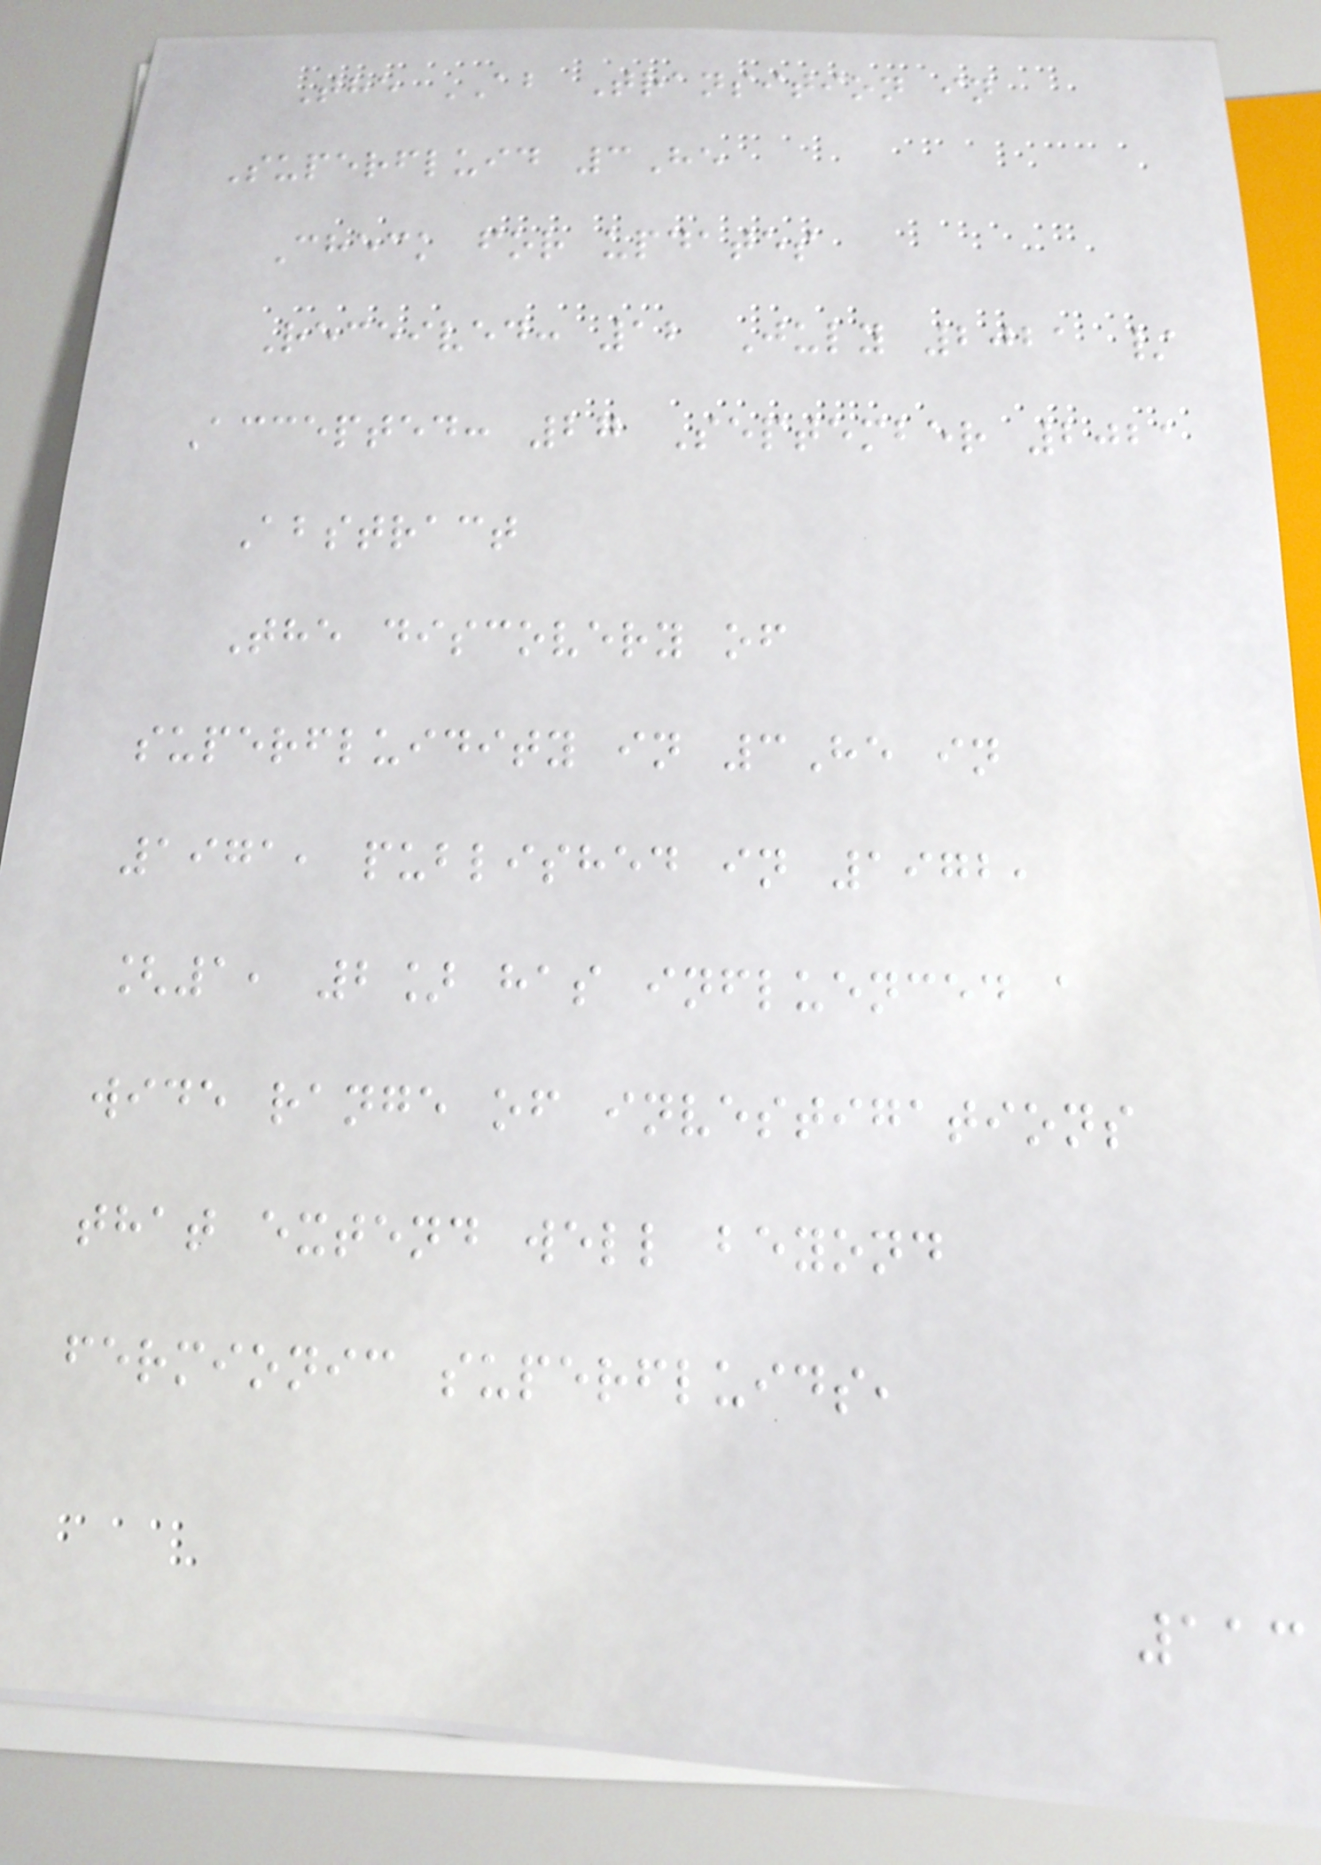The AB Transition in
Superfluid 3He
Check for updates
Received: 12 July 2021 /
Accepted: 27 September 2021
Abstract
The discovery of
superfluidity in 3He in
1971, published in 1972,
[1, 2] has influenced a
wide range of investigations
that extend well beyond
fermionic superfluids,
113
